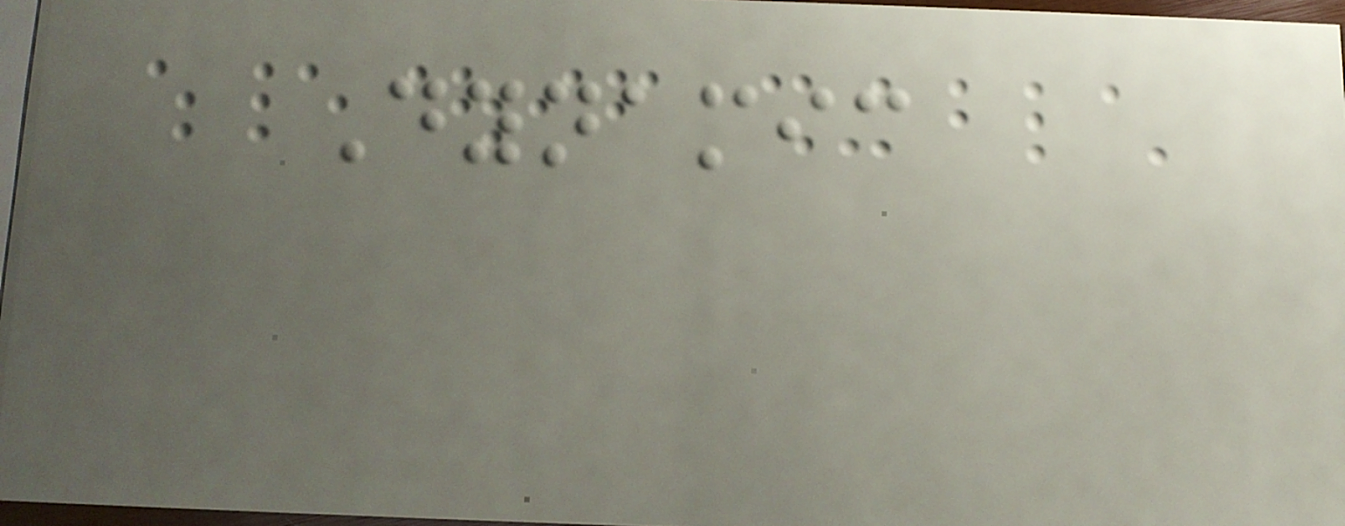Dynamic
